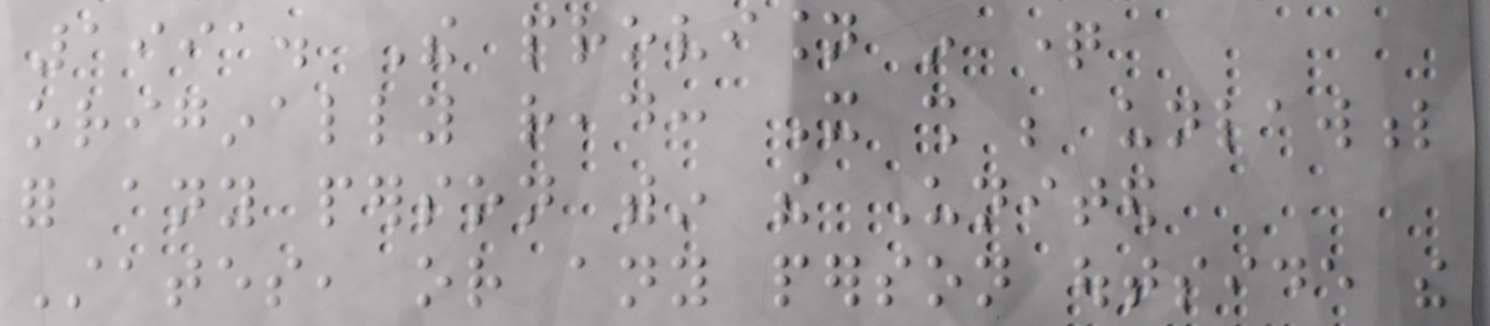1991. The provision in question
originally read: It shall be unlawful
for any person within the United
States, or any person outside the
